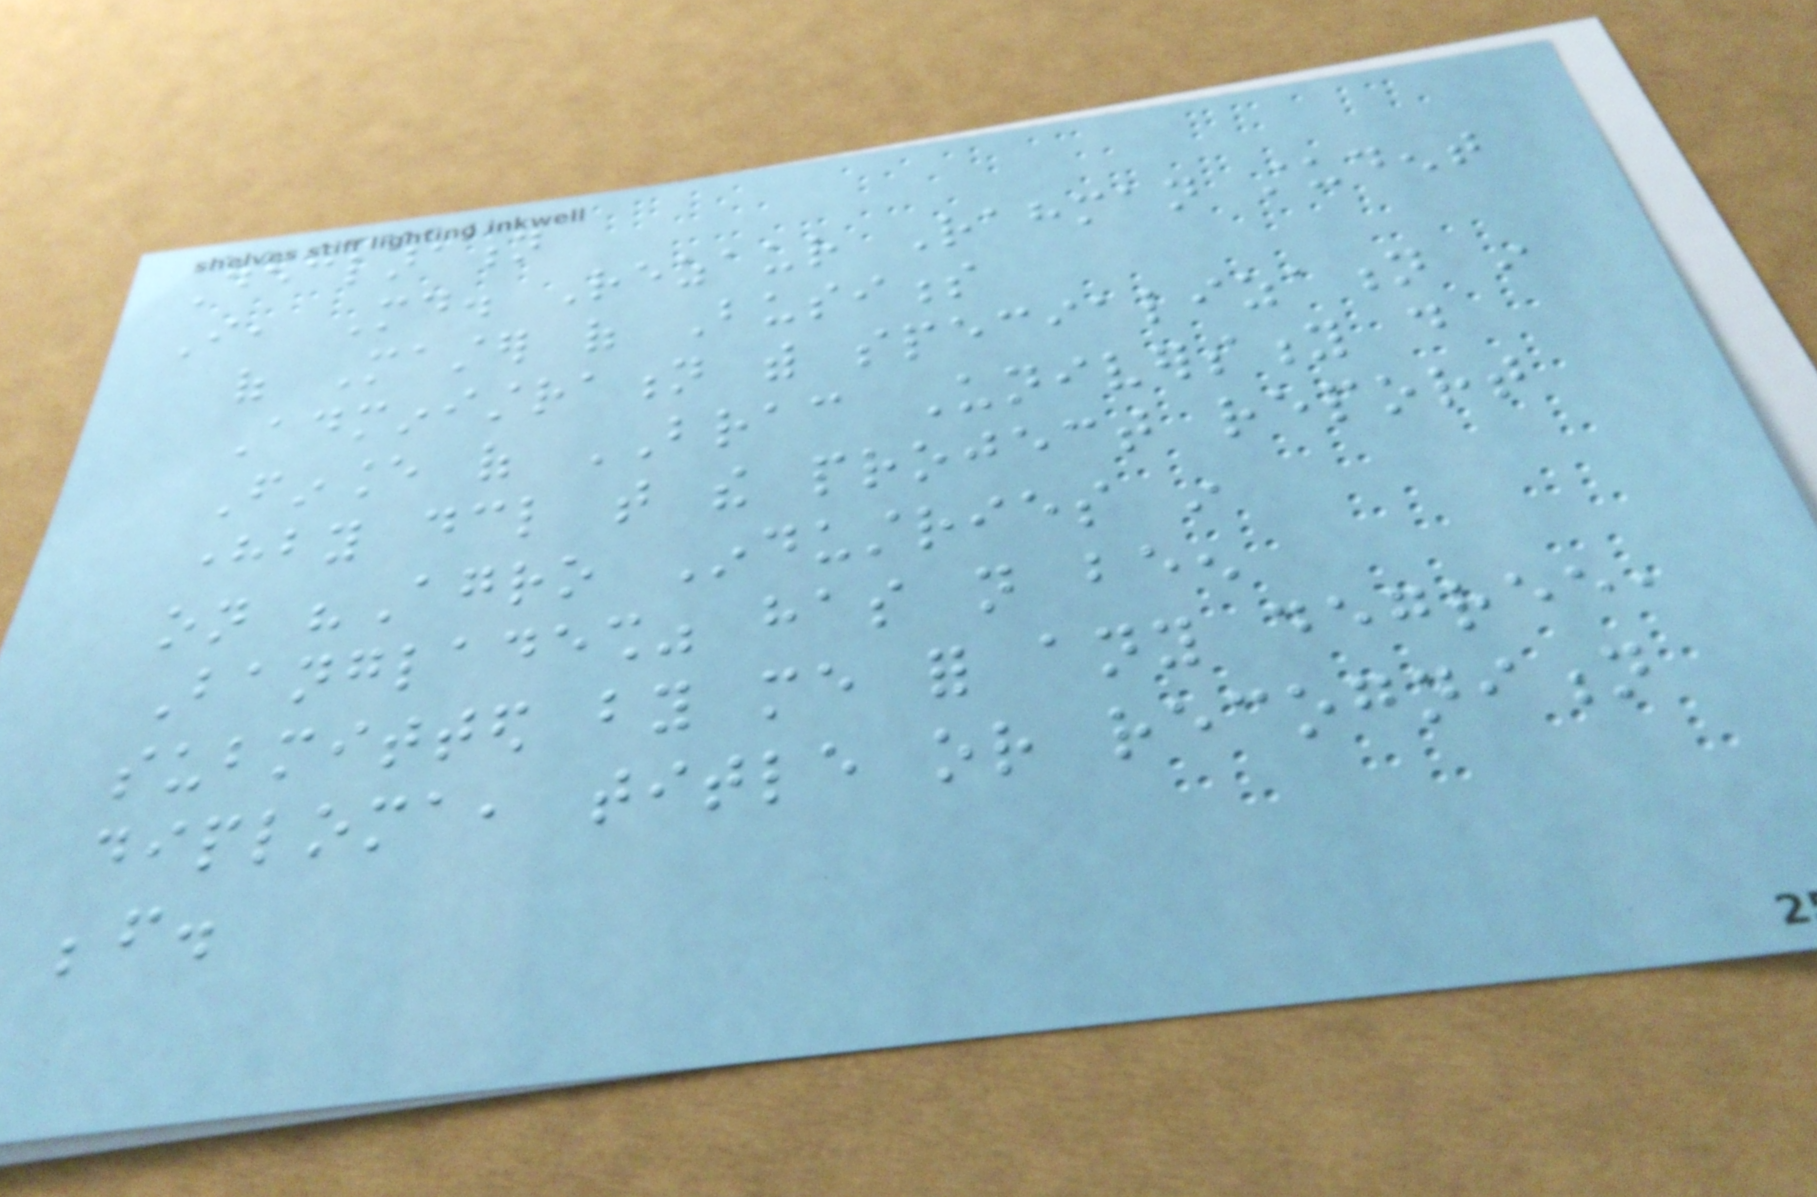Declaration
I, Md. Rezaur Rahman student
of Master of Business
Administration with specialization in
Finance of BRAC University do
hereby declare that the project report
on "Agro Industries in
Bangladesh" has not been
submitted by me for any degree,
diploma, title or recognition
before.
